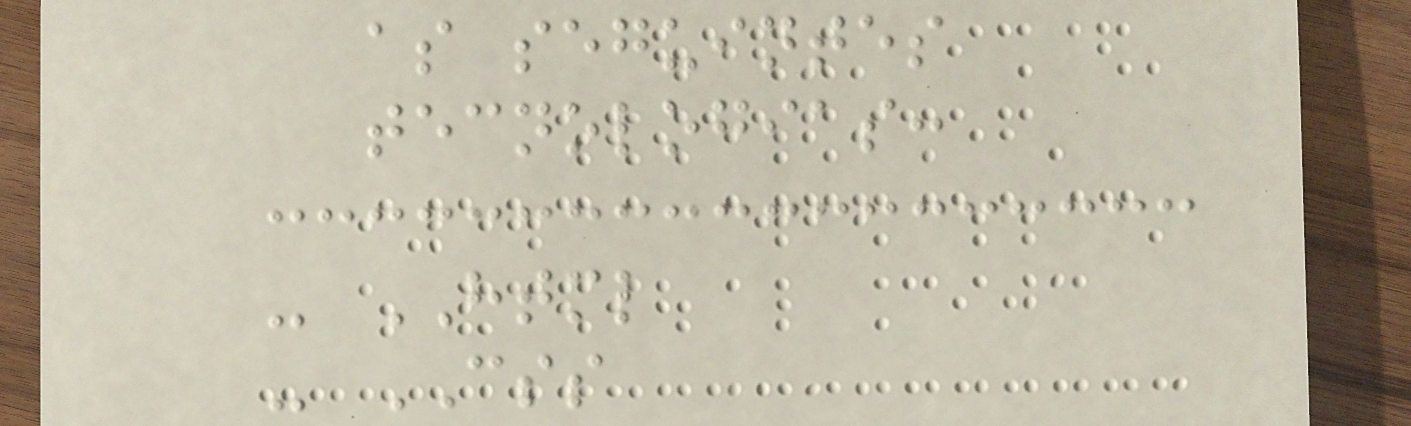as seguintes
tecnologias:
- HTML
- CSS
